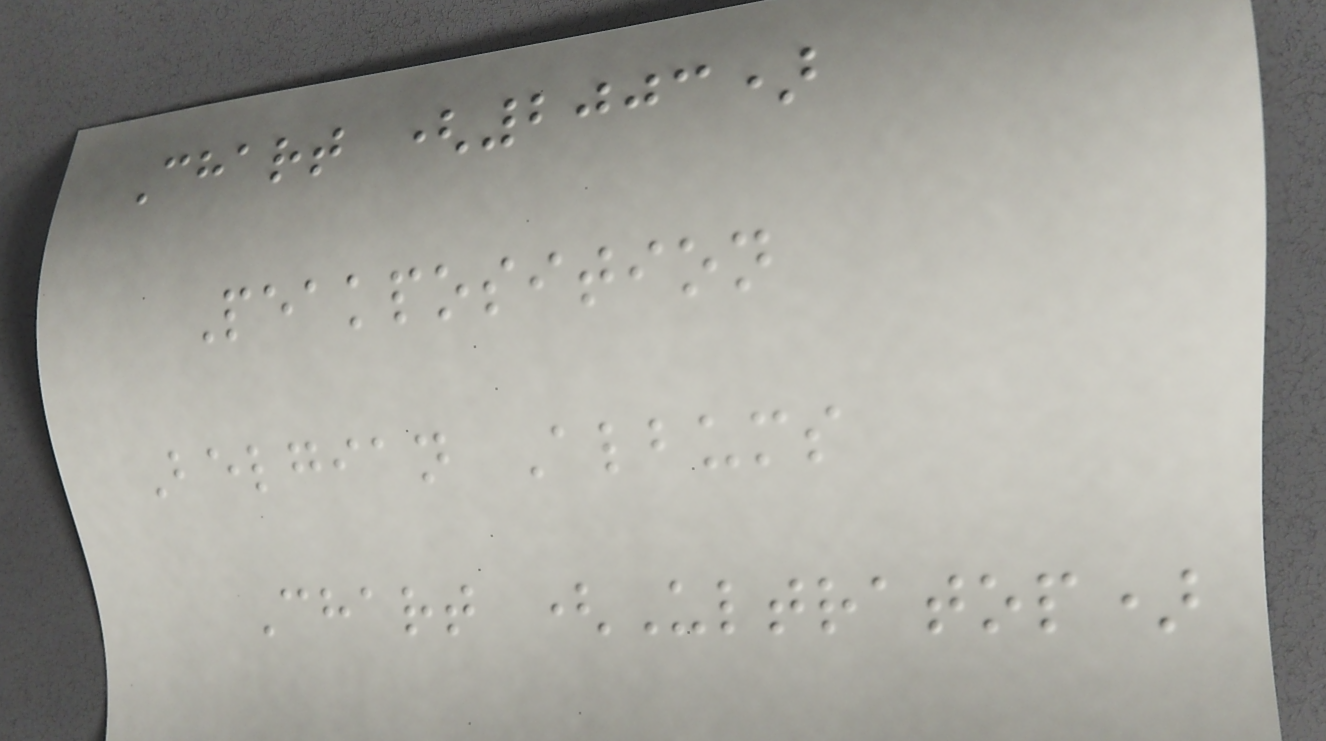Chart (2003)
Peakposition
Belgian Albums
Chart (Ultratop)
